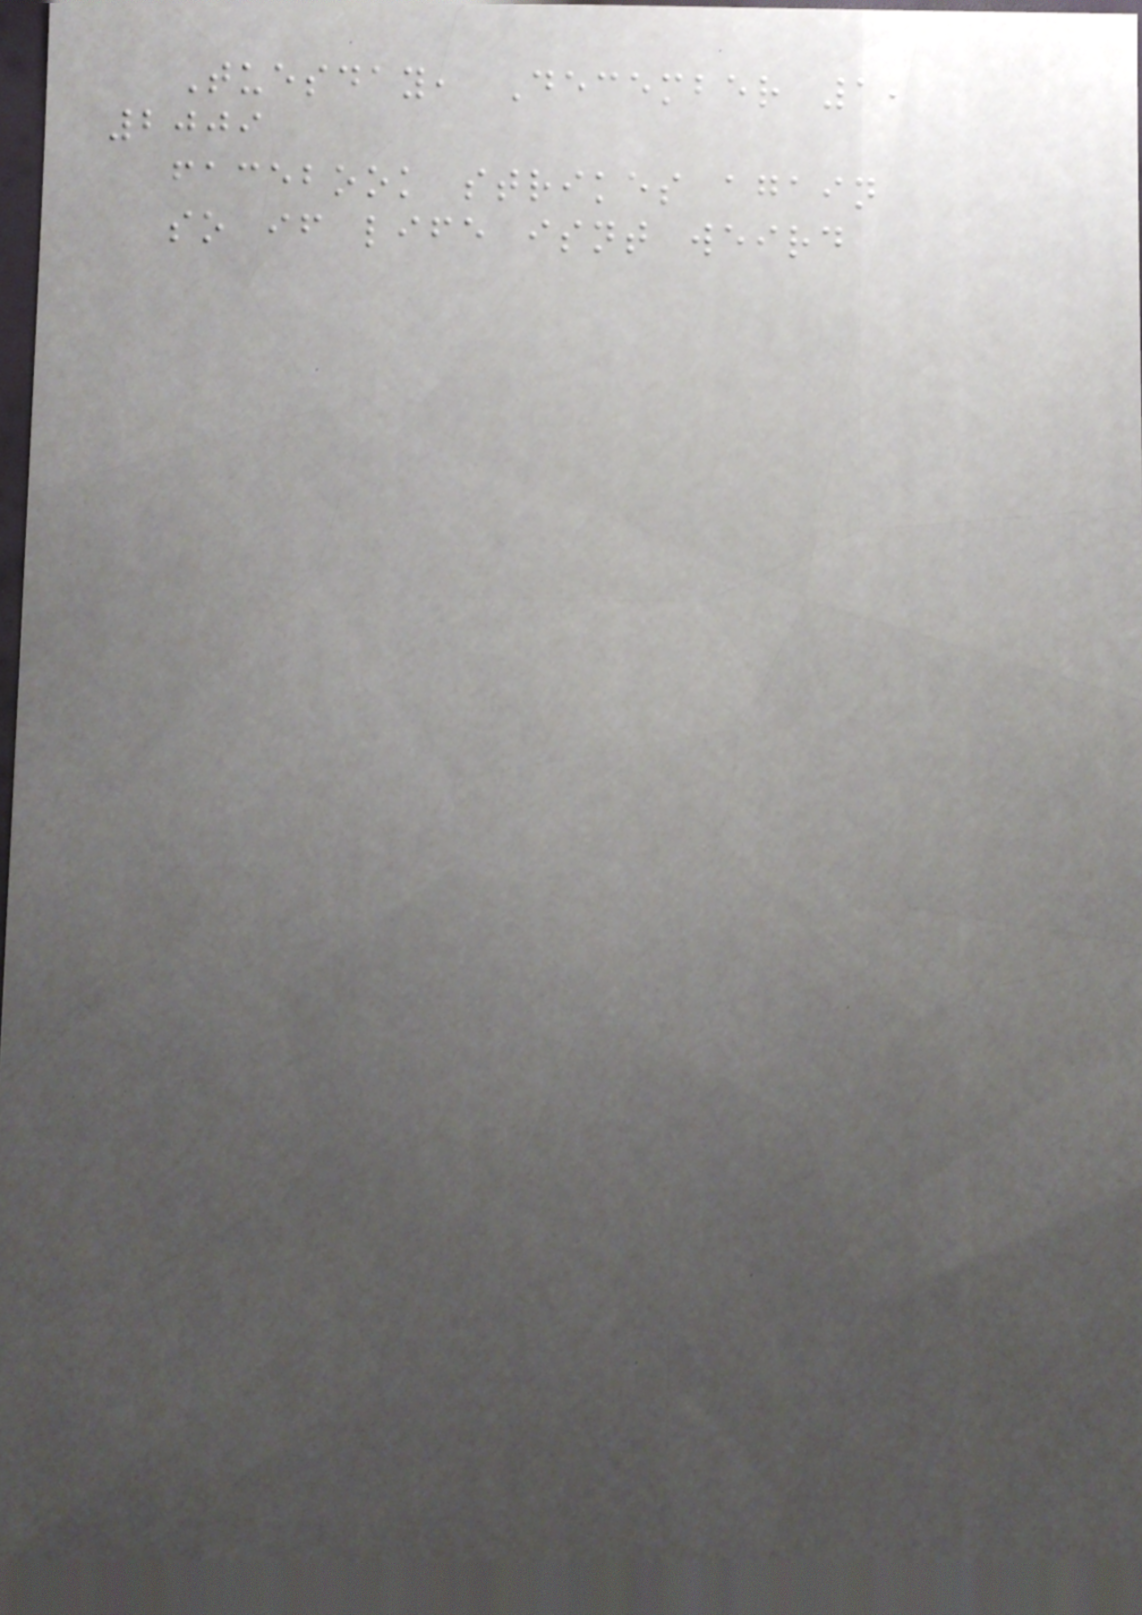Tuesday, December 1,
2009
facebook strikes again
so if life isnt weird
